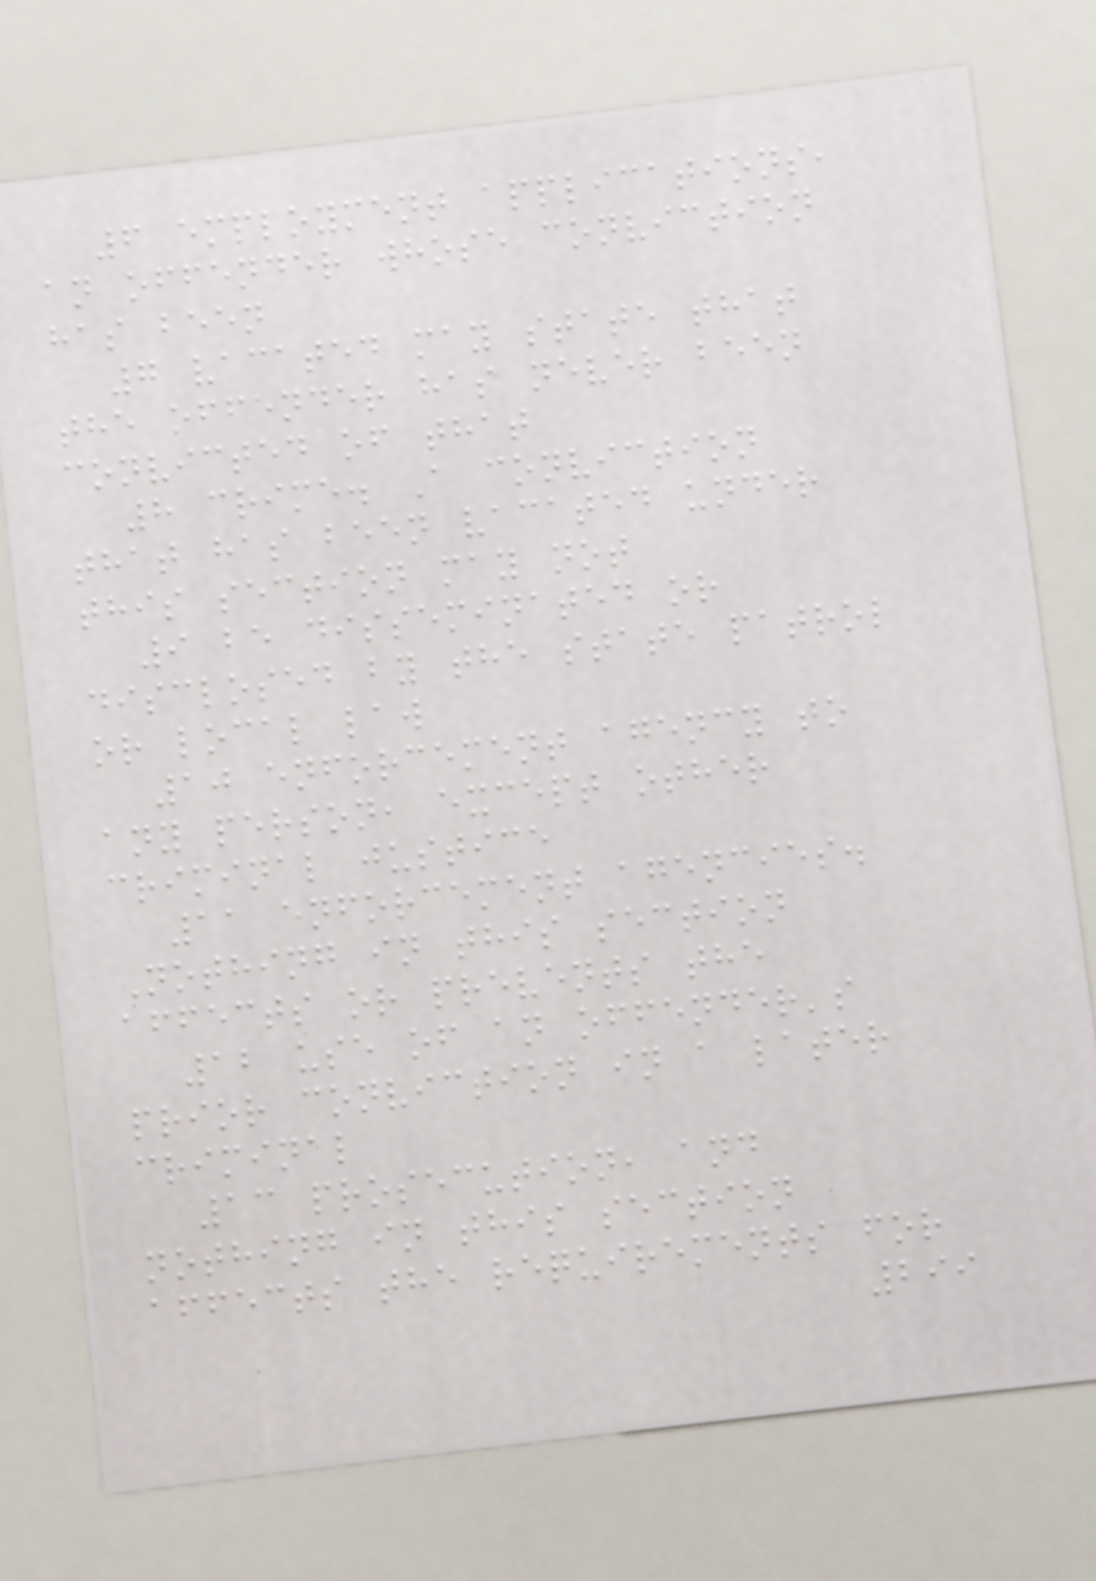6 employment applications,
an offender whose conviction
has been
7 vacated may state that
the offender has never been
convicted of that
8 crime. A conviction
that has been vacated under
this section may not
9 be disseminated or
disclosed by the state patrol
or local law
10 enforcement agency to
any person, except other
criminal justice
11 enforcement agencies.
Nothing in this section
affects or prevents the
12 use of an offender's
prior conviction in a later
criminal
13 prosecution, and
nothing in this section
affects the requirements for
299
